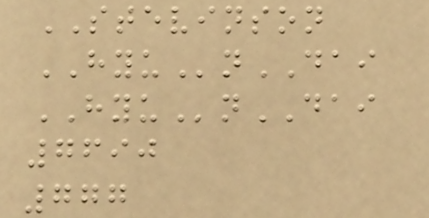STEVINSON
HYUnDAI
HYUnDAI
7690
777
